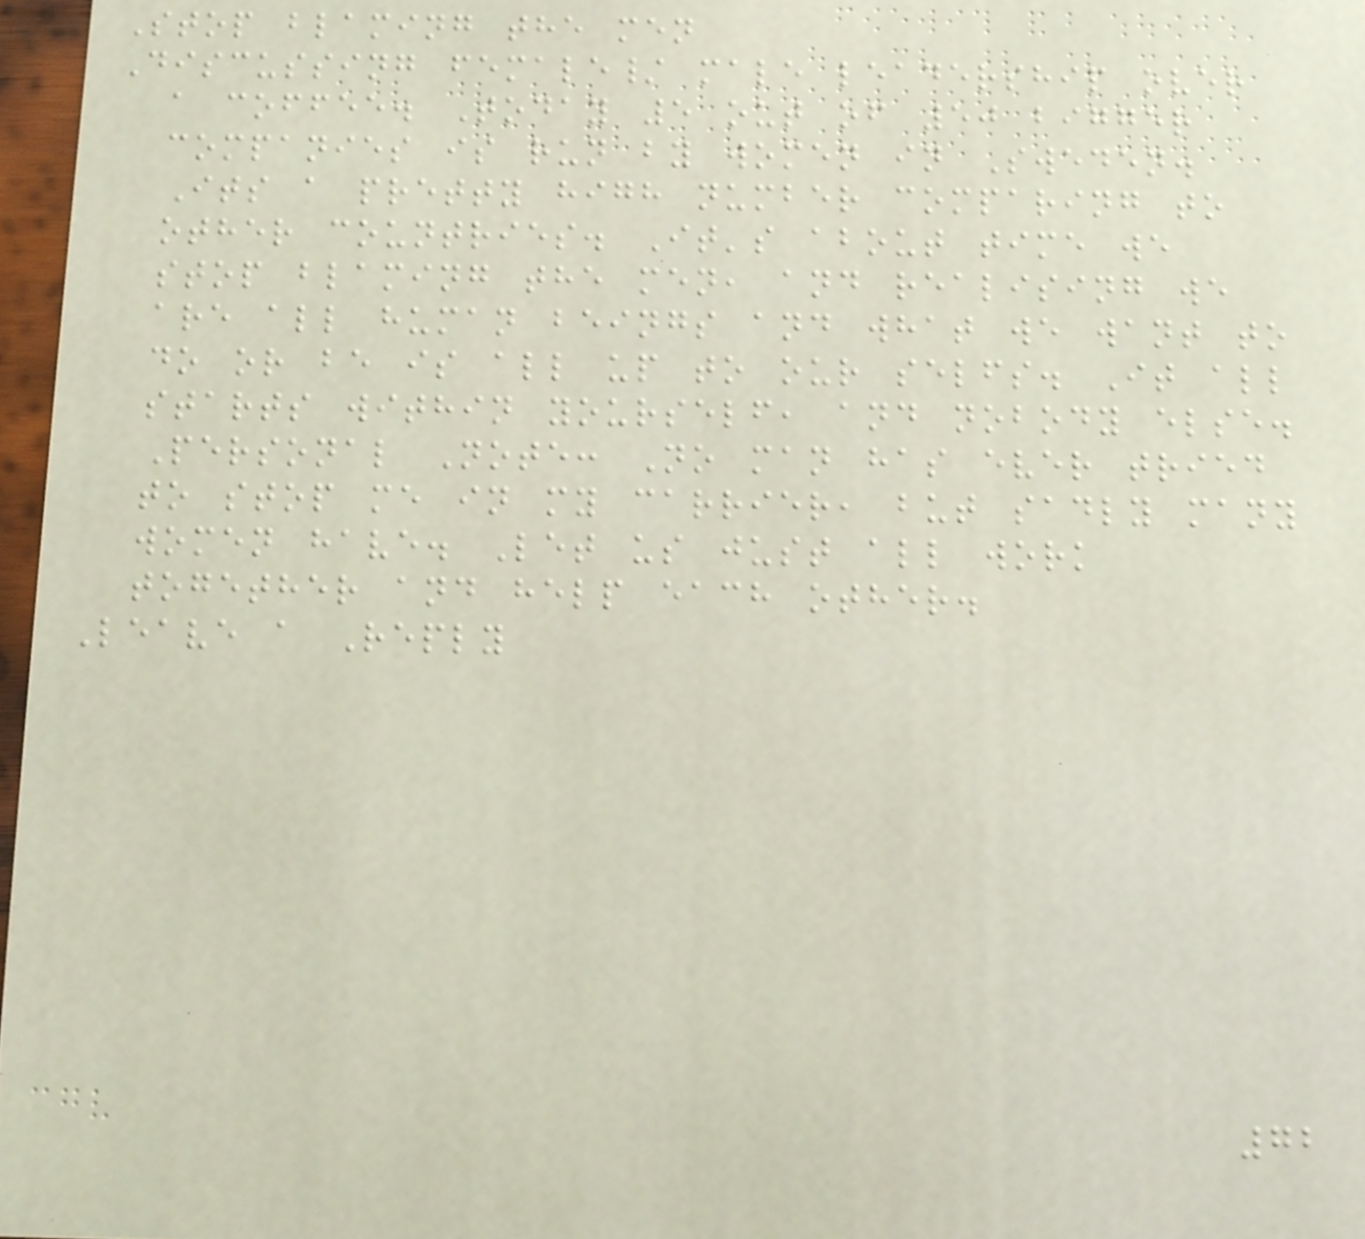Stop blaming the men
Discussing female/ male leadership over
a coffee. Today 5 out of 50 bigger
companies is run by women in Sweden.
Its a pretty high number comparing to
other countries. It's about time we
stop blaming the men, and realising we
are all human beings and what we want to
do or be is all up to our selfs. It all
starts within yourself, and nobody else.
Personal Note: No man has ever tried
to stop me in my carrier, but sadly many
women have. Let us just all work
together and help each other.
Leave a Reply
72
